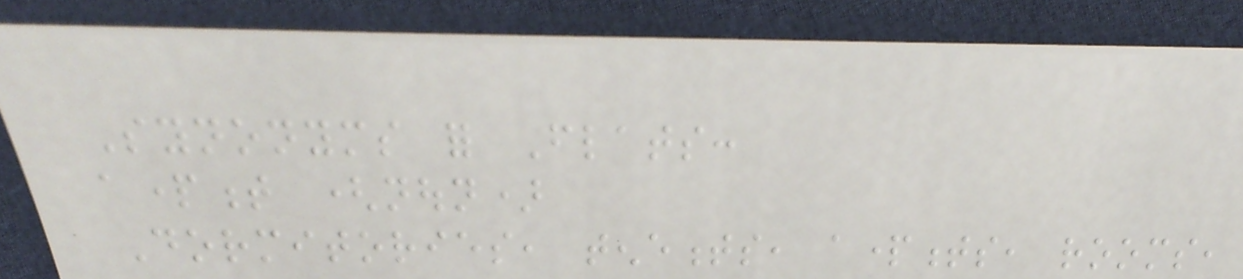Synonyms for Flats:
apartment (noun)
Dormitories, tenements, apartments, rooms,
